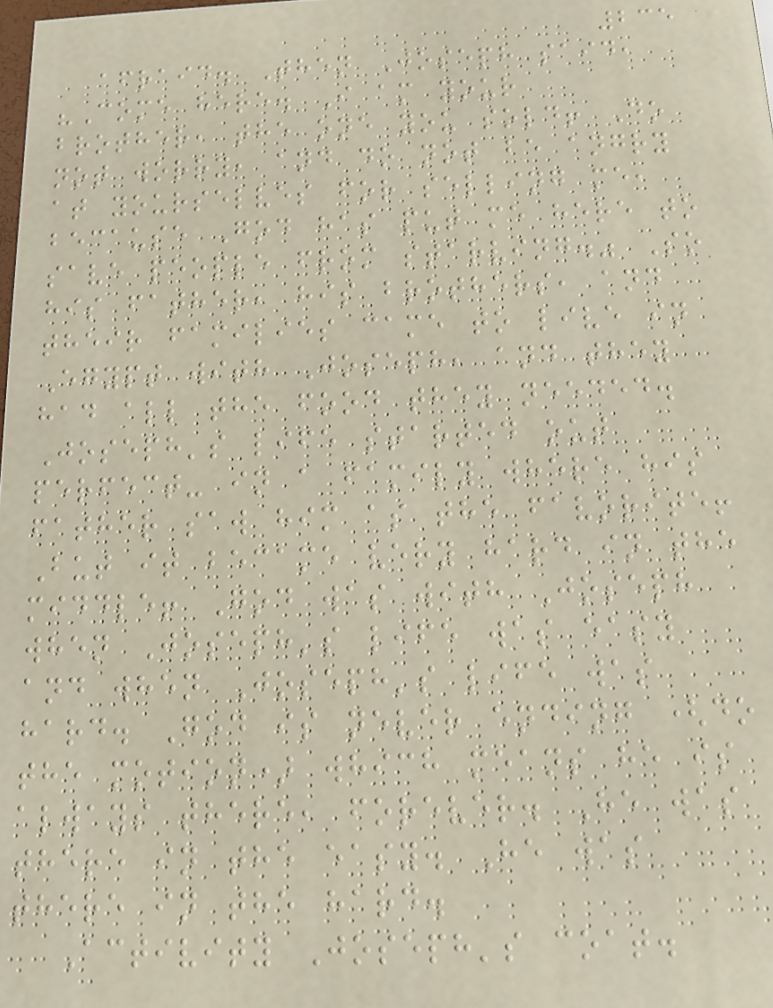235
afraid. Then Joseph said,
"Come here. I am your
brother, the one you sold! Do
not worry, and do not be angry
at yourselves for selling me,
because God has put me here to
save people from starving." So
his father, his brothers, and
their families came to live in
Egypt with Joseph, and they
had all the food they needed.
Joseph's life started out
perfect- in a family where his
father saw him as the favorite!
But it became very hard in the
middle! God was with Joseph
when Joseph's life was easy
and when Joseph's life was
hard. God is never ending (do
the motion) which means he is
always there, forever. He was
there in the easy. He was
there in the hard.
Activity Joseph's coat.
